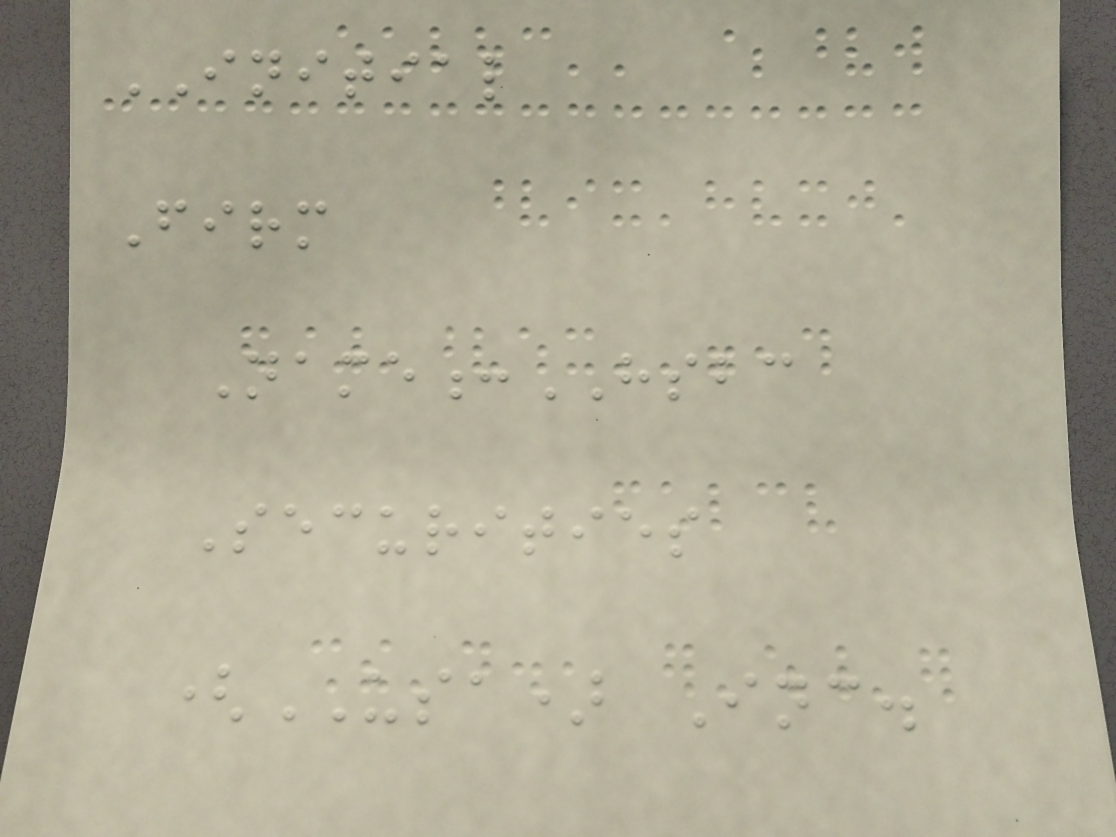INITIAL
Firm
Name:HSBC
Securities
(USA) Inc.
